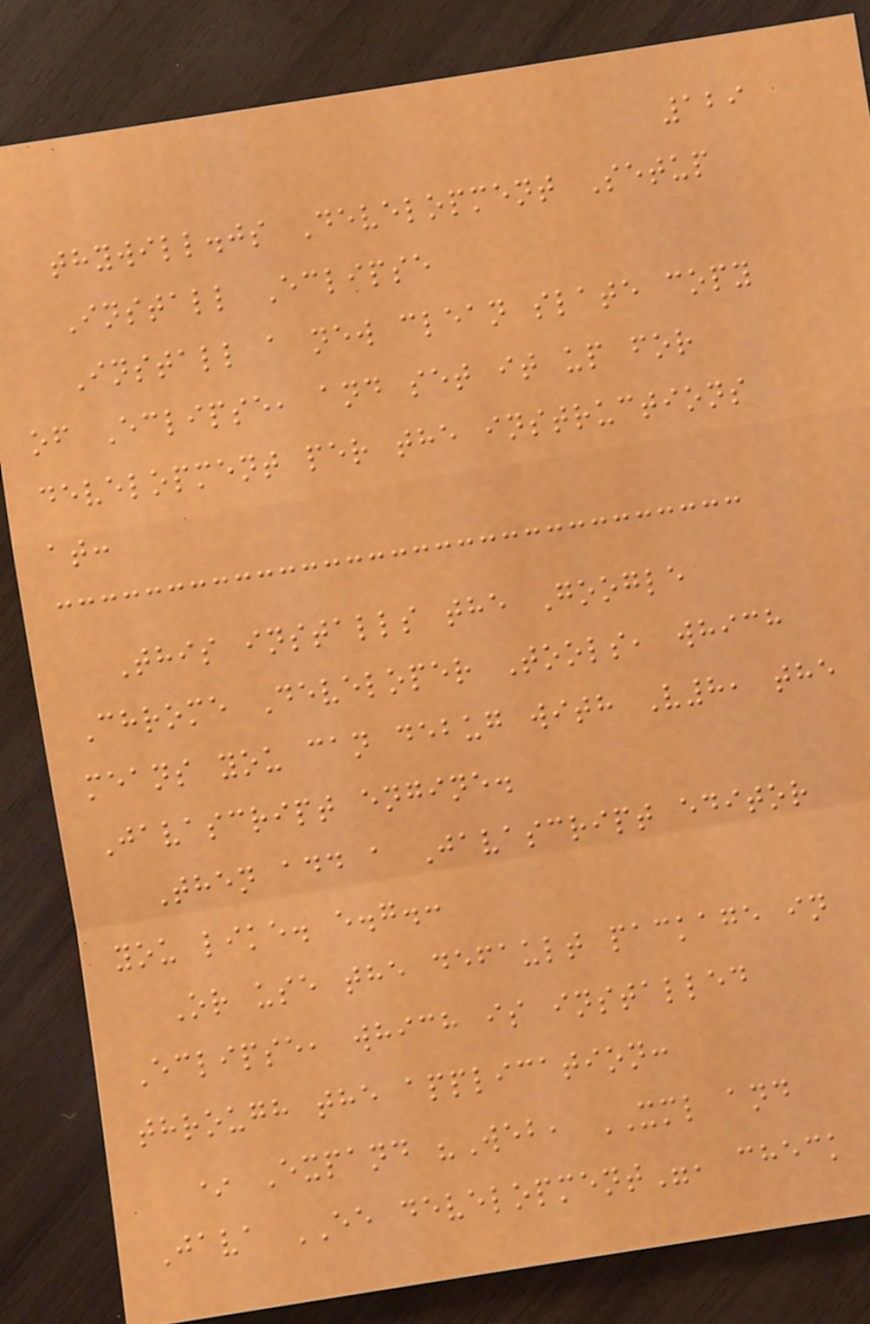129
thywill.js Development Setup
Install Eclipse
Install a new clean slate copy
of Eclipse, and set it up for
development per the instructions
at:
This installs the Google
Chrome Developer Tools, which
means you can debug with V8, the
Javascript engine.
Then add a Javascript editor
you like. e.g.:
Or use the default package in
Eclipse, which is installed
through the application:
* Expand "Web, XML and
Java EE development", check
